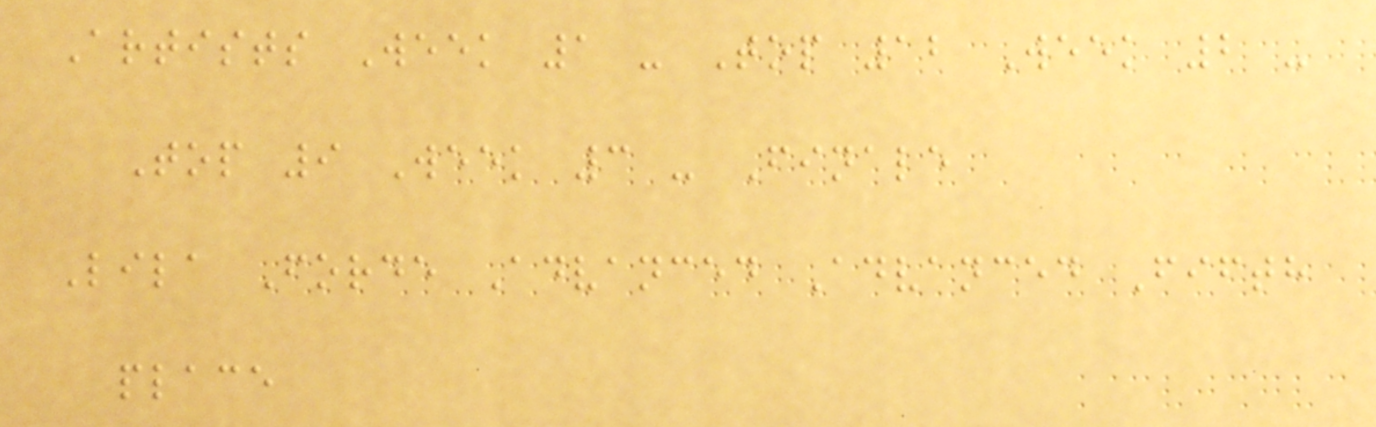Artists Week 1 - Top 12 Week 2 -
Top 9 Week 3 - Finale
Lila Forde Advanced Advanced Fifth
place
